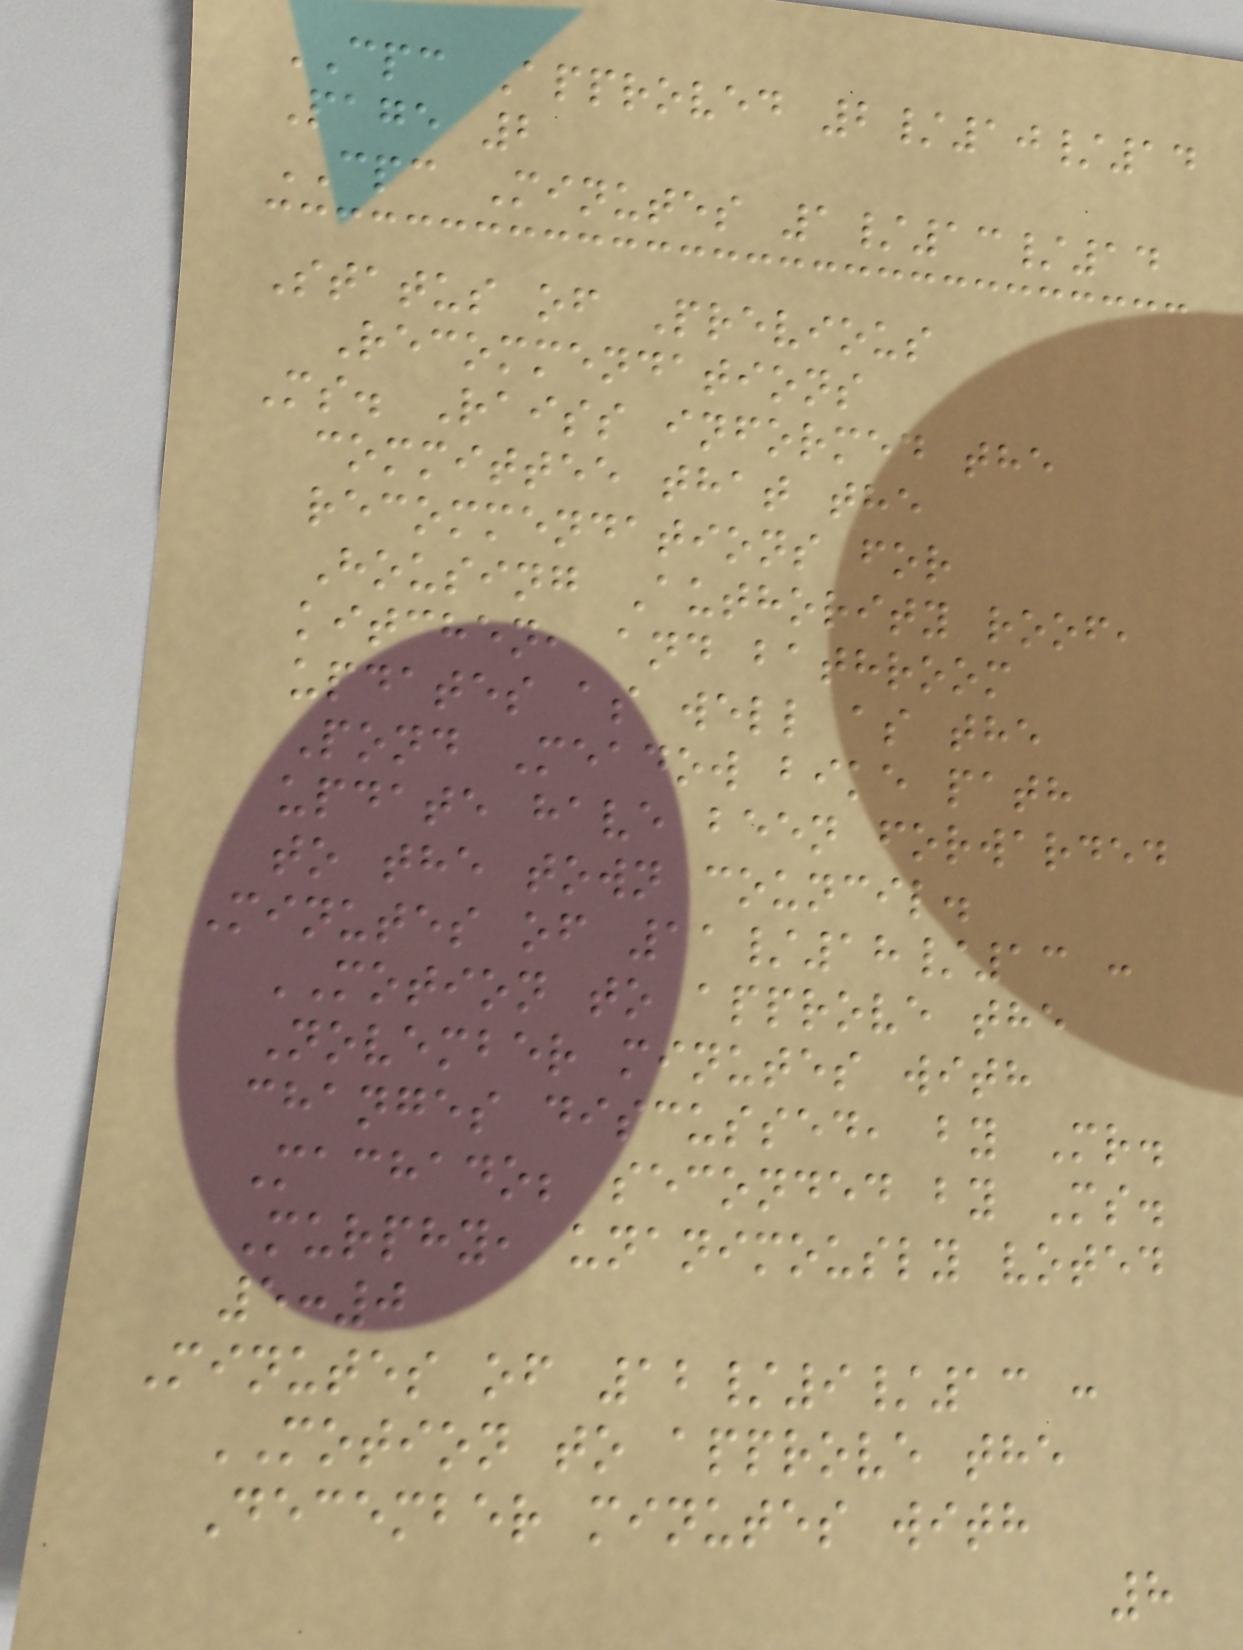CPC Approved 2/10/14
Page 2
CPC Minutes 1/13/14
Status of Previous
Recommendations
Ms. Raiss informed the
committee that the
recommendations for
Housing Authority roof,
kitchen, and bathroom
updates as well as the
Pond Meadow bike path
update have been forwarded
to the town council.
Minutes of 11/18/13 :
MOTION to approve the
November minutes with
changes discussed, by Mr.
Machado; seconded by Ms.
Murphy, unanimously voted
5:0
Minutes of 12/9/13 :
MOTION to approve the
December minutes with
8
